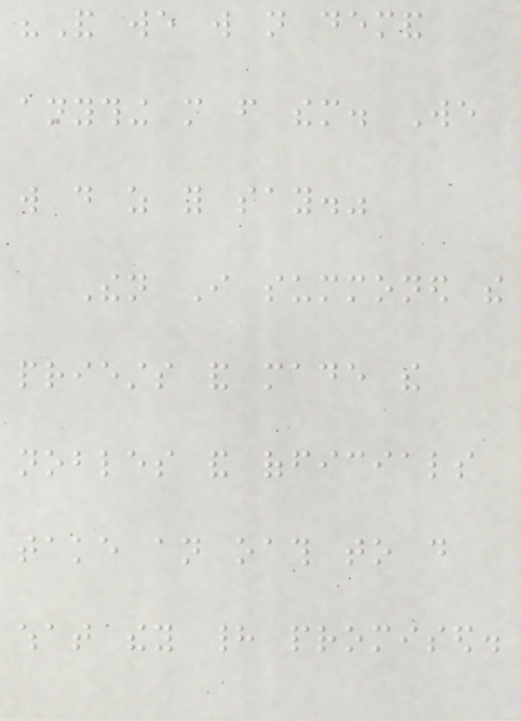"And we will not demand
anything more from them. We
will do as you say."
Then I summoned the
priests and made the
nobles and officials
take an oath to do
what they had promised.
